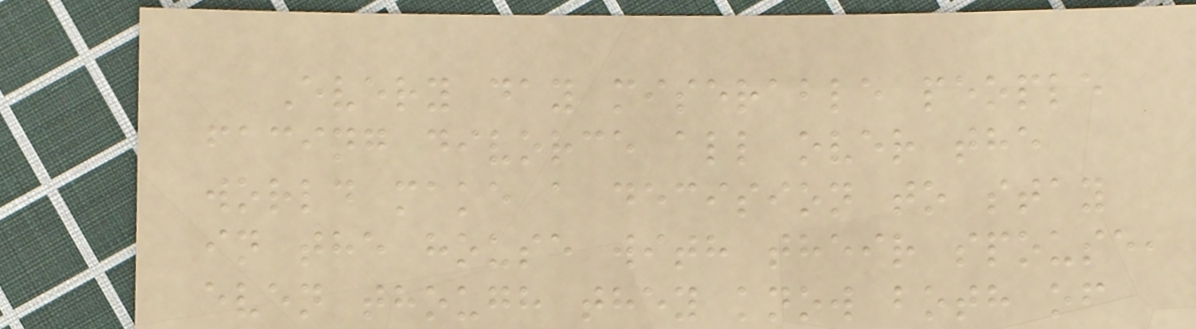Every day miserable people
facing divorce all over the
world make a decision to stay
in the house with their spouse,
even though they know both of
